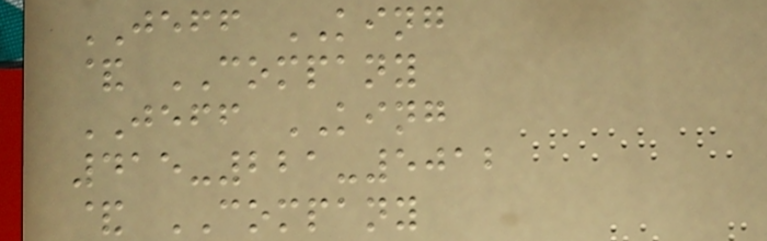JEFF KING
& COMPANY
JEFF KING
415-221-5012
& COMPANY
